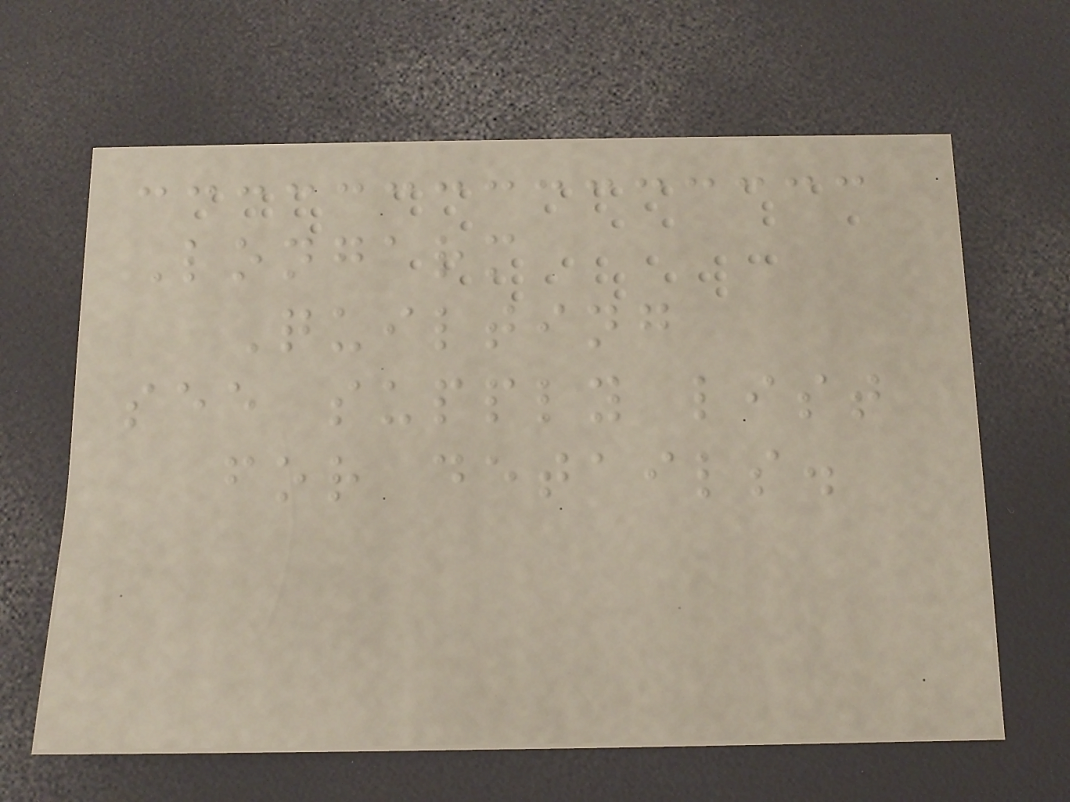Longarm
Quilting
see supply list
for details.
